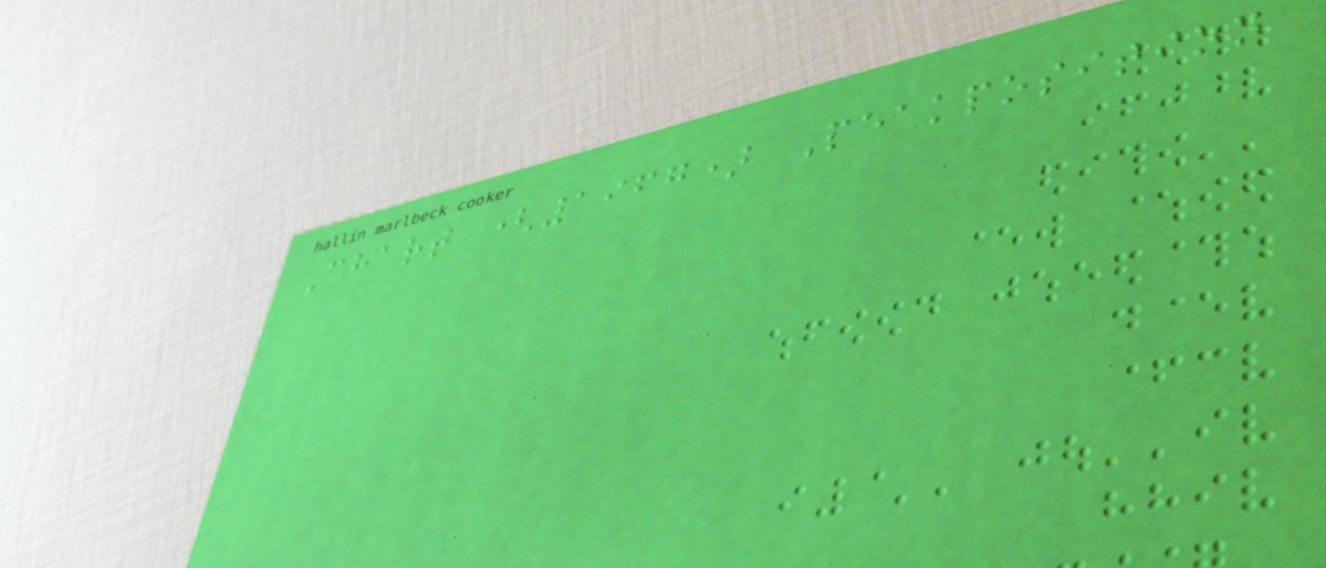Chart (1967) Peakposition
